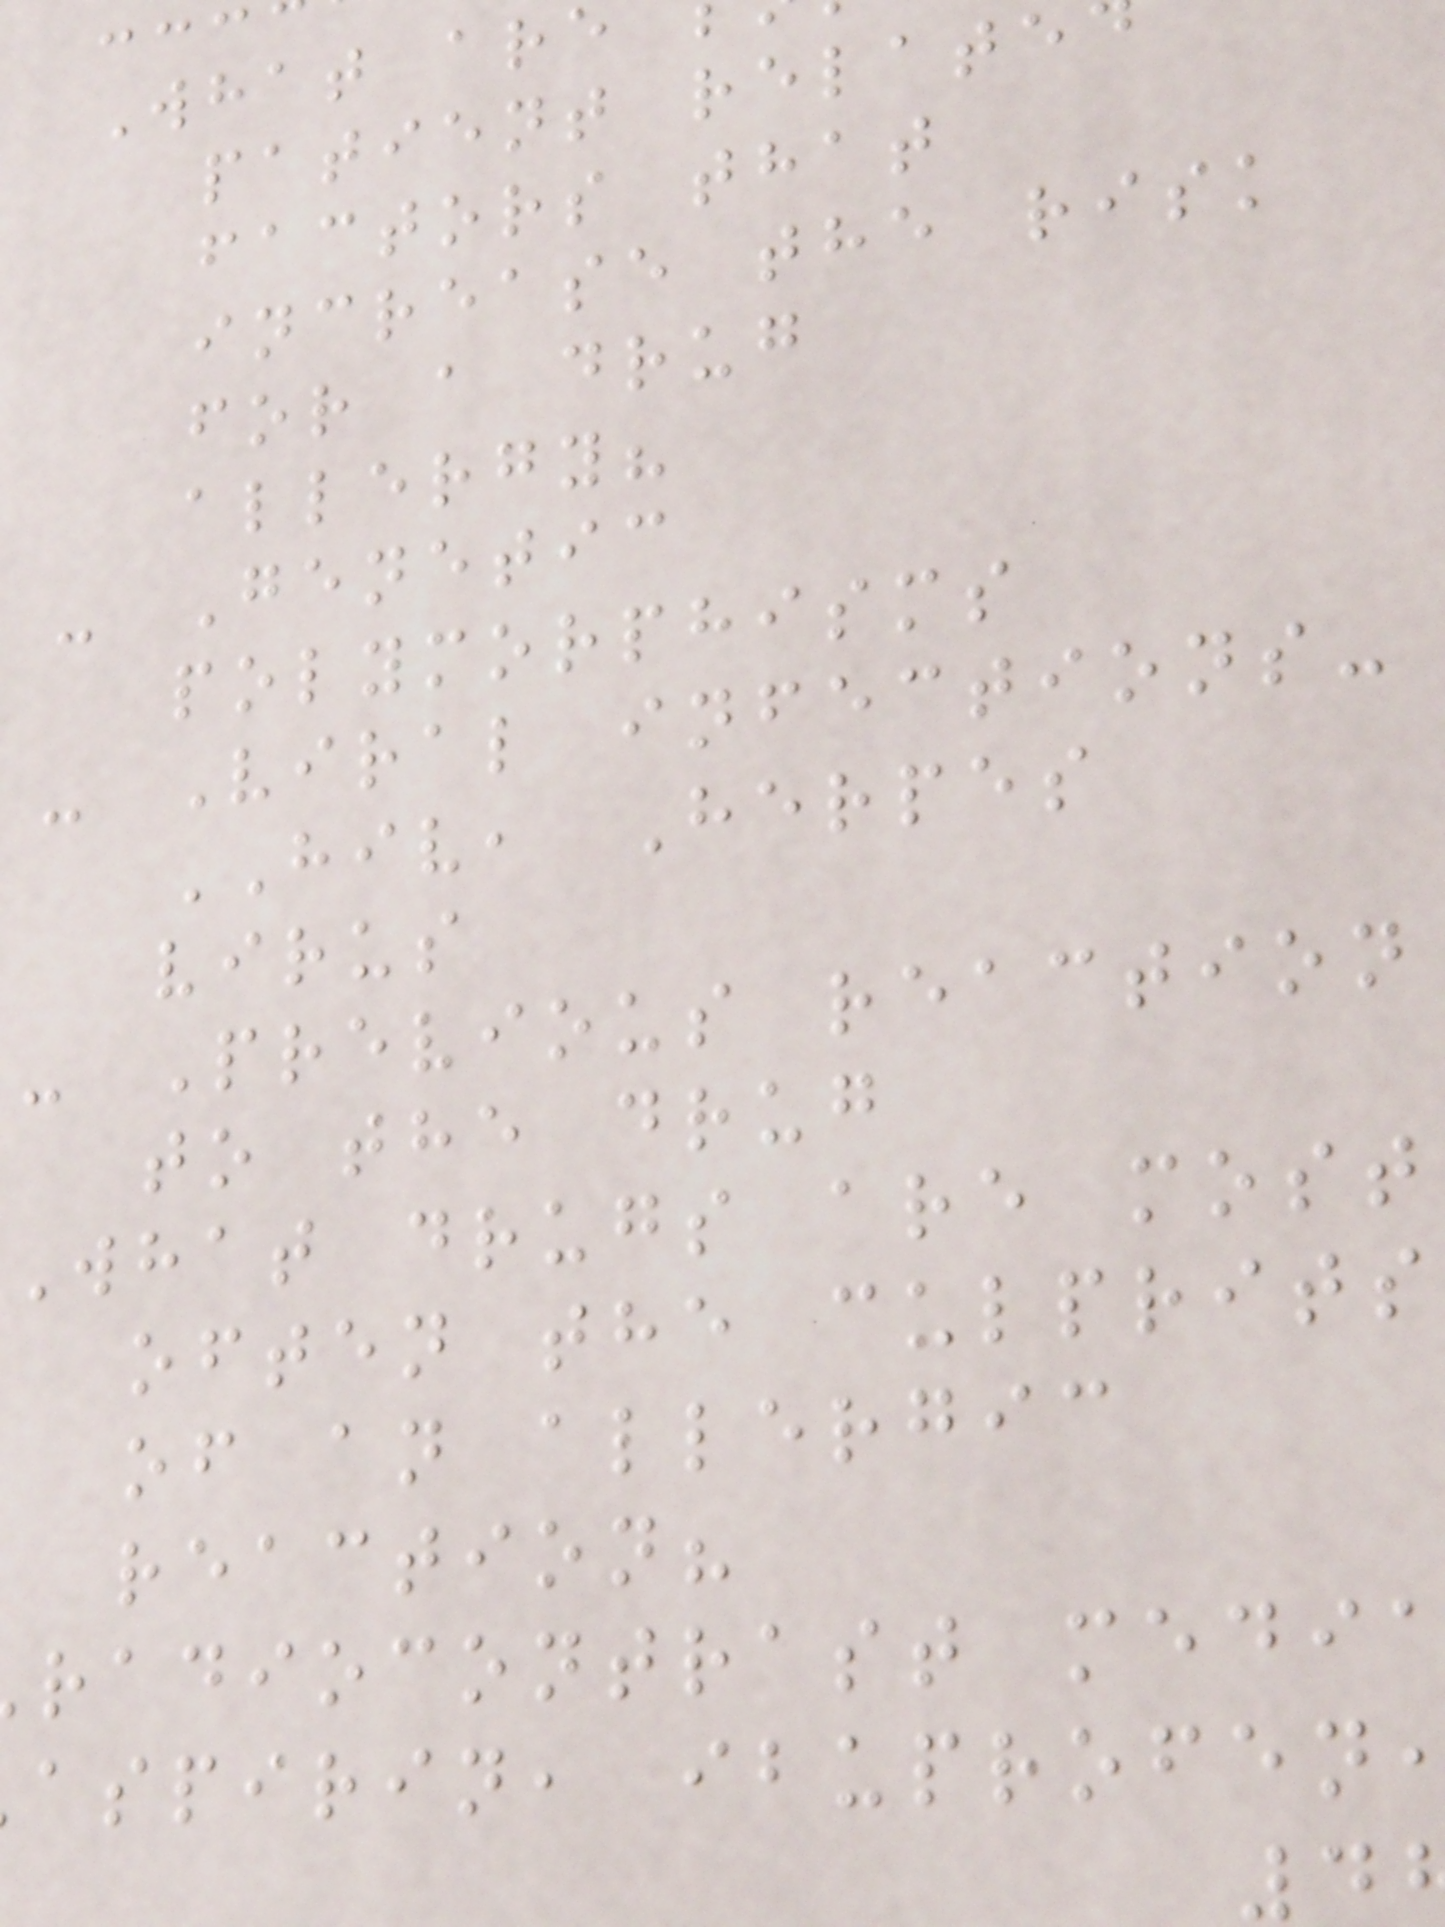What are
patient relate
factors that
increase the risk
for a drug
allergy?
- Genetic
polymorphisms
- Viral infections-
HIV, Herpes
virus
- Previous reaction
to the drug
What drugs are most
often the culprits
of an allergic
reaction?
radiocontrast medi
aspirin, ibuprofen
